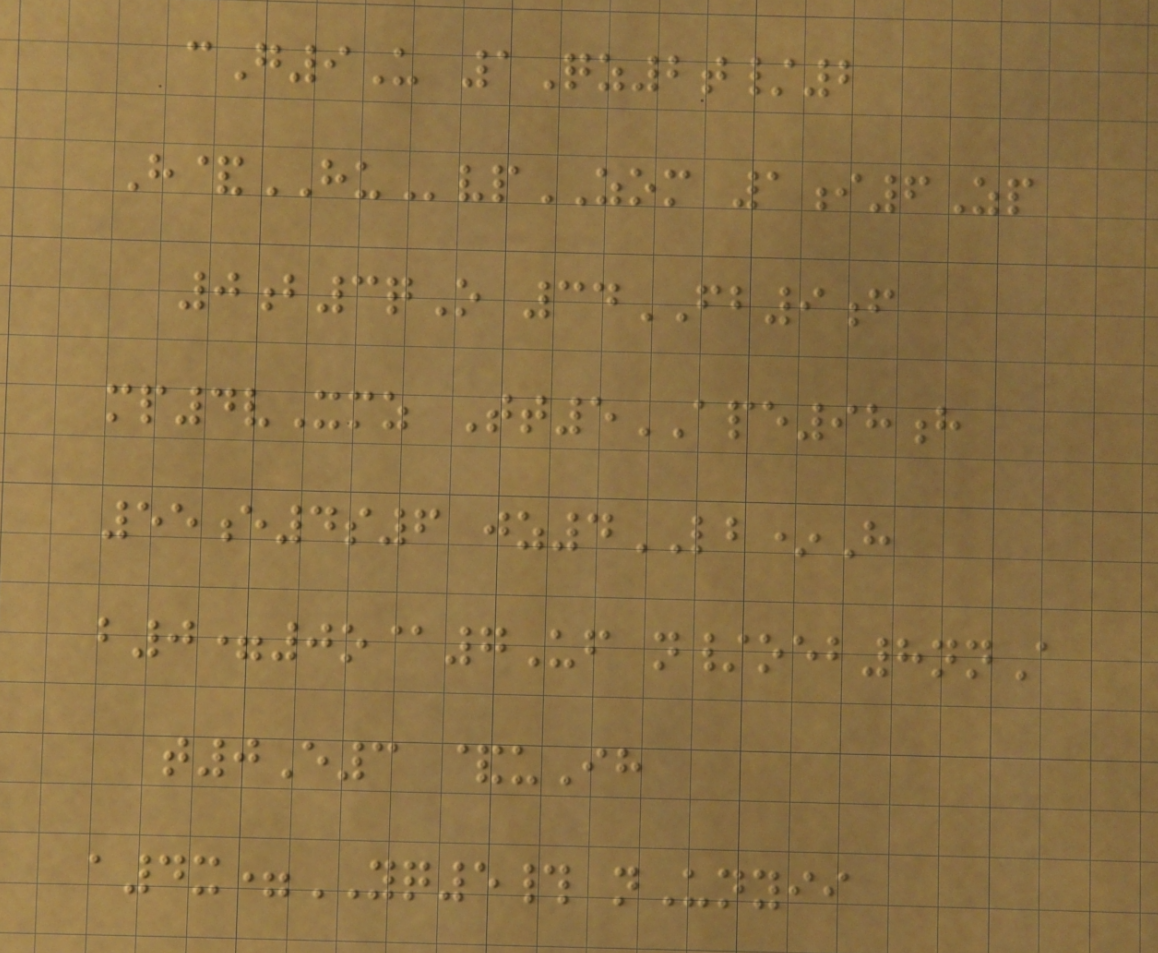cG9U 1Qz2t/2
H&HUvpZOM 1i6Zp
0b3qO 34FB9f
mp4vXmz Tt5APE98h
55e4s6 jz4LB*H
b0=0o@7Uf n/oeb8nnA
t0E3 &uIh
a4x=YQ5# nUnyii
